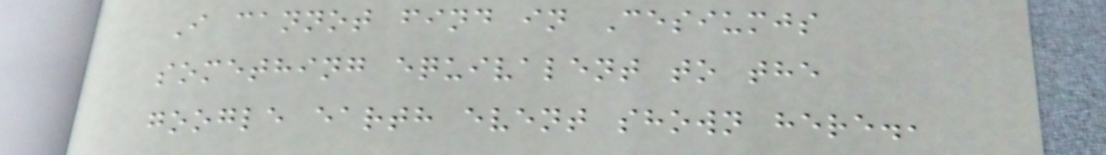I cannot find in Cesiumjs
something equivalent to the
google earth event shown here.,
